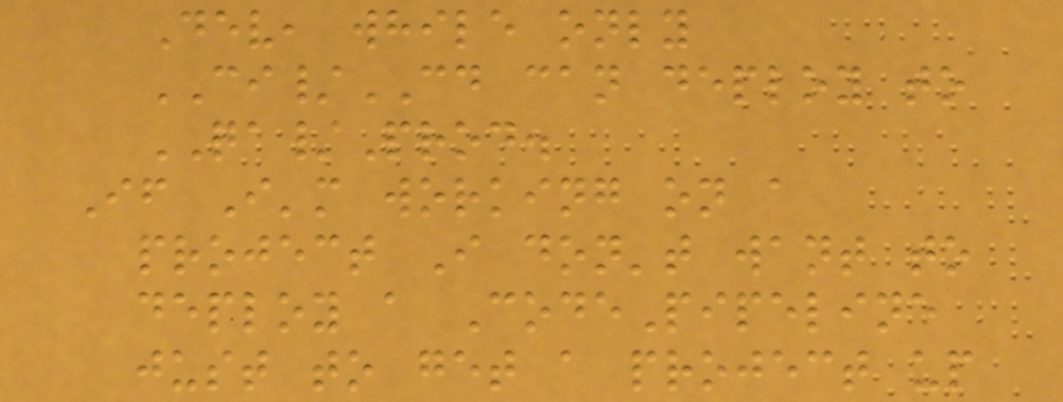Dev, while only
CI/CD can deploy to
QA/Prod.
If I'm working on a
project I don't want to
deploy a CodePipeline
just to get a project up
